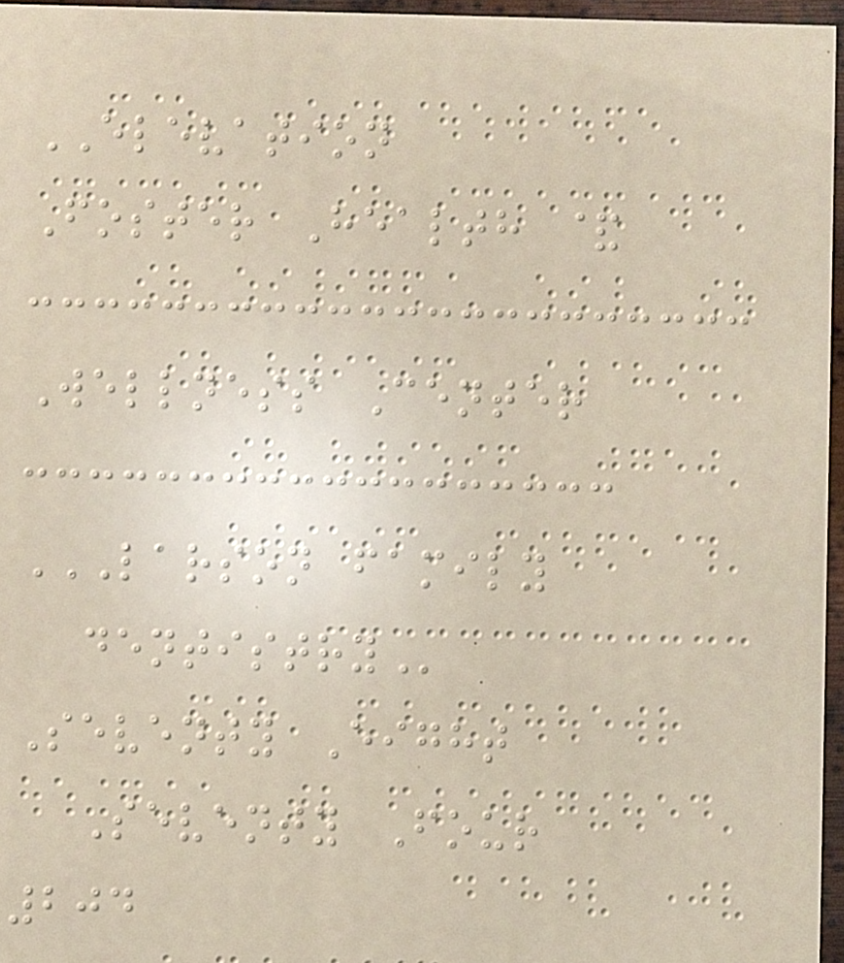ELEVATION
Foster Health &
Wellness Center
LARSON FAMILY
DENTISTRY
Seventy Eight
Seventy Four
204
